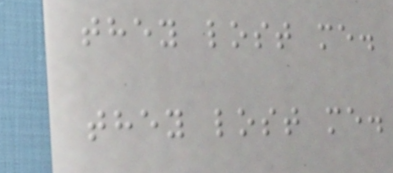they lost me.
they lost me.
